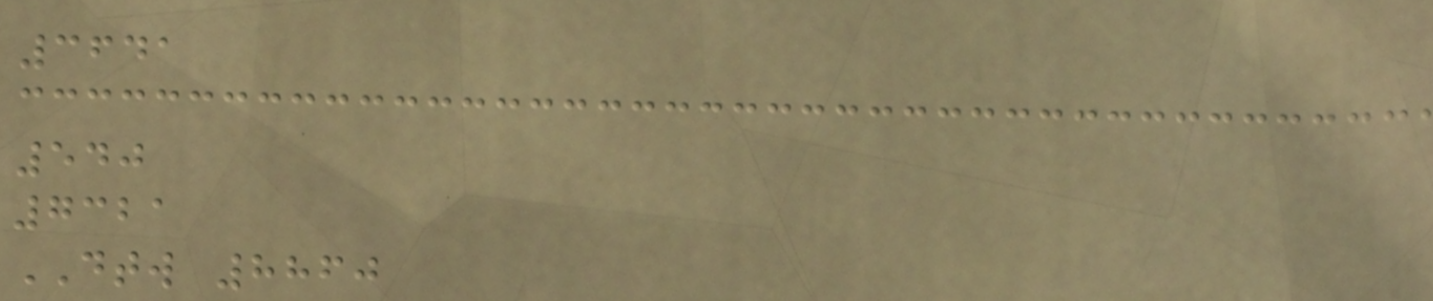3641
540
7321
DTW 8860
